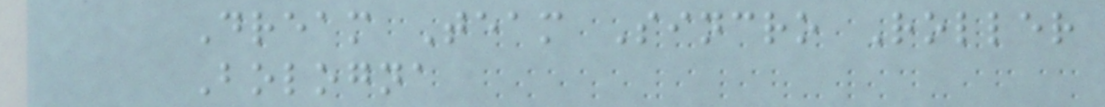Dream Team Sincro Roller
Bologna
